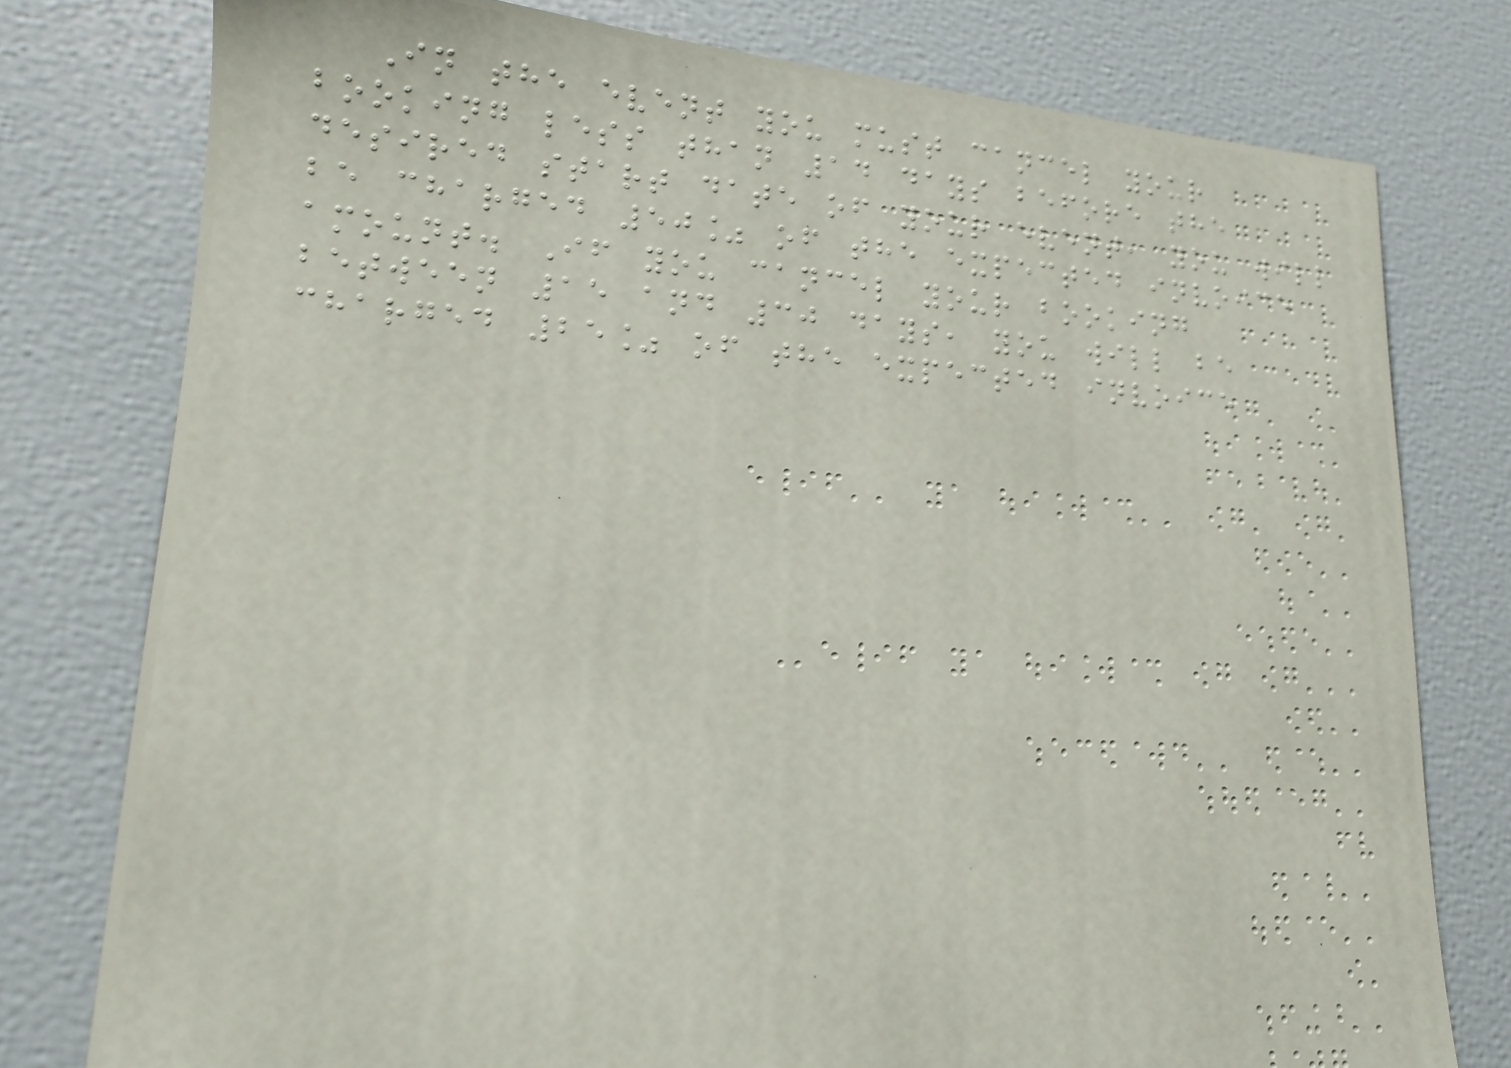In the event you must cancel your
booking less than 14 days before the
desired start date of your event, you will
be charged 50% of the expected invoice
amount. If you cancel your booking
between 15 and 30 days, you will be
charged 25% of the expected invoice
